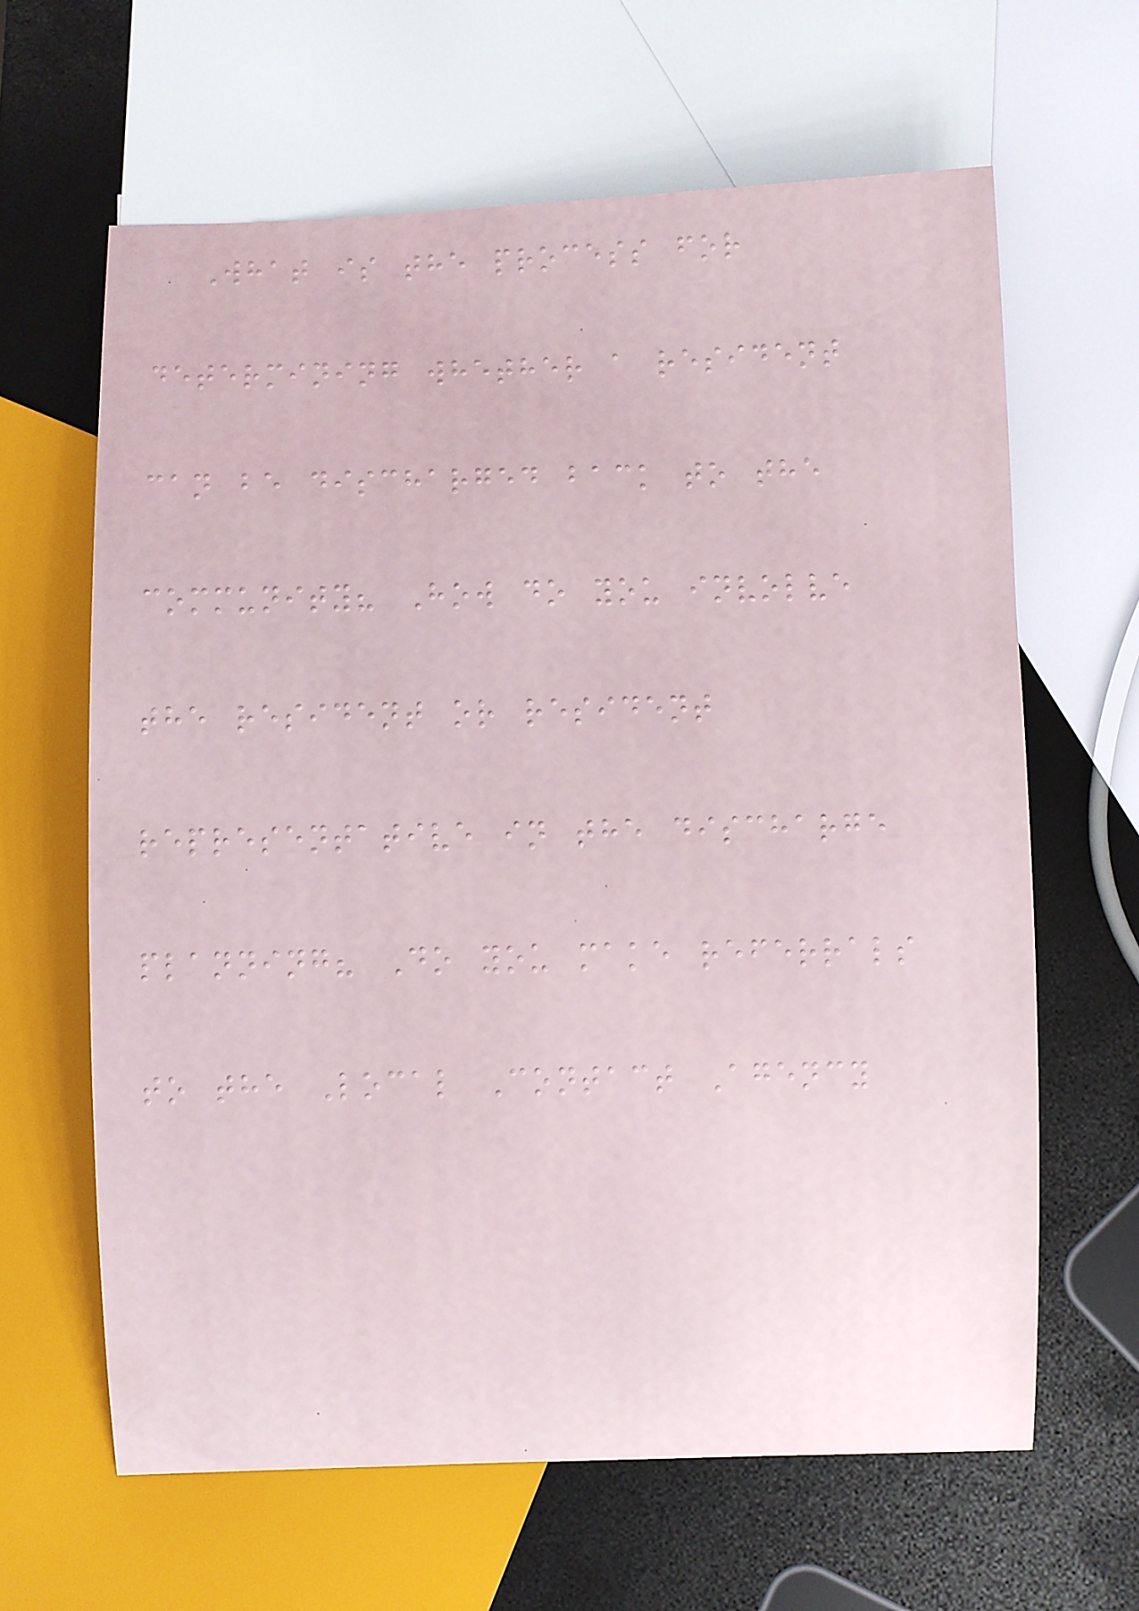What is the process for
determining whether a resident
can be discharged back to the
community? How do you involve
the resident or resident
representative in the discharge
planning? Do you make referrals
to the Local Contact Agency
